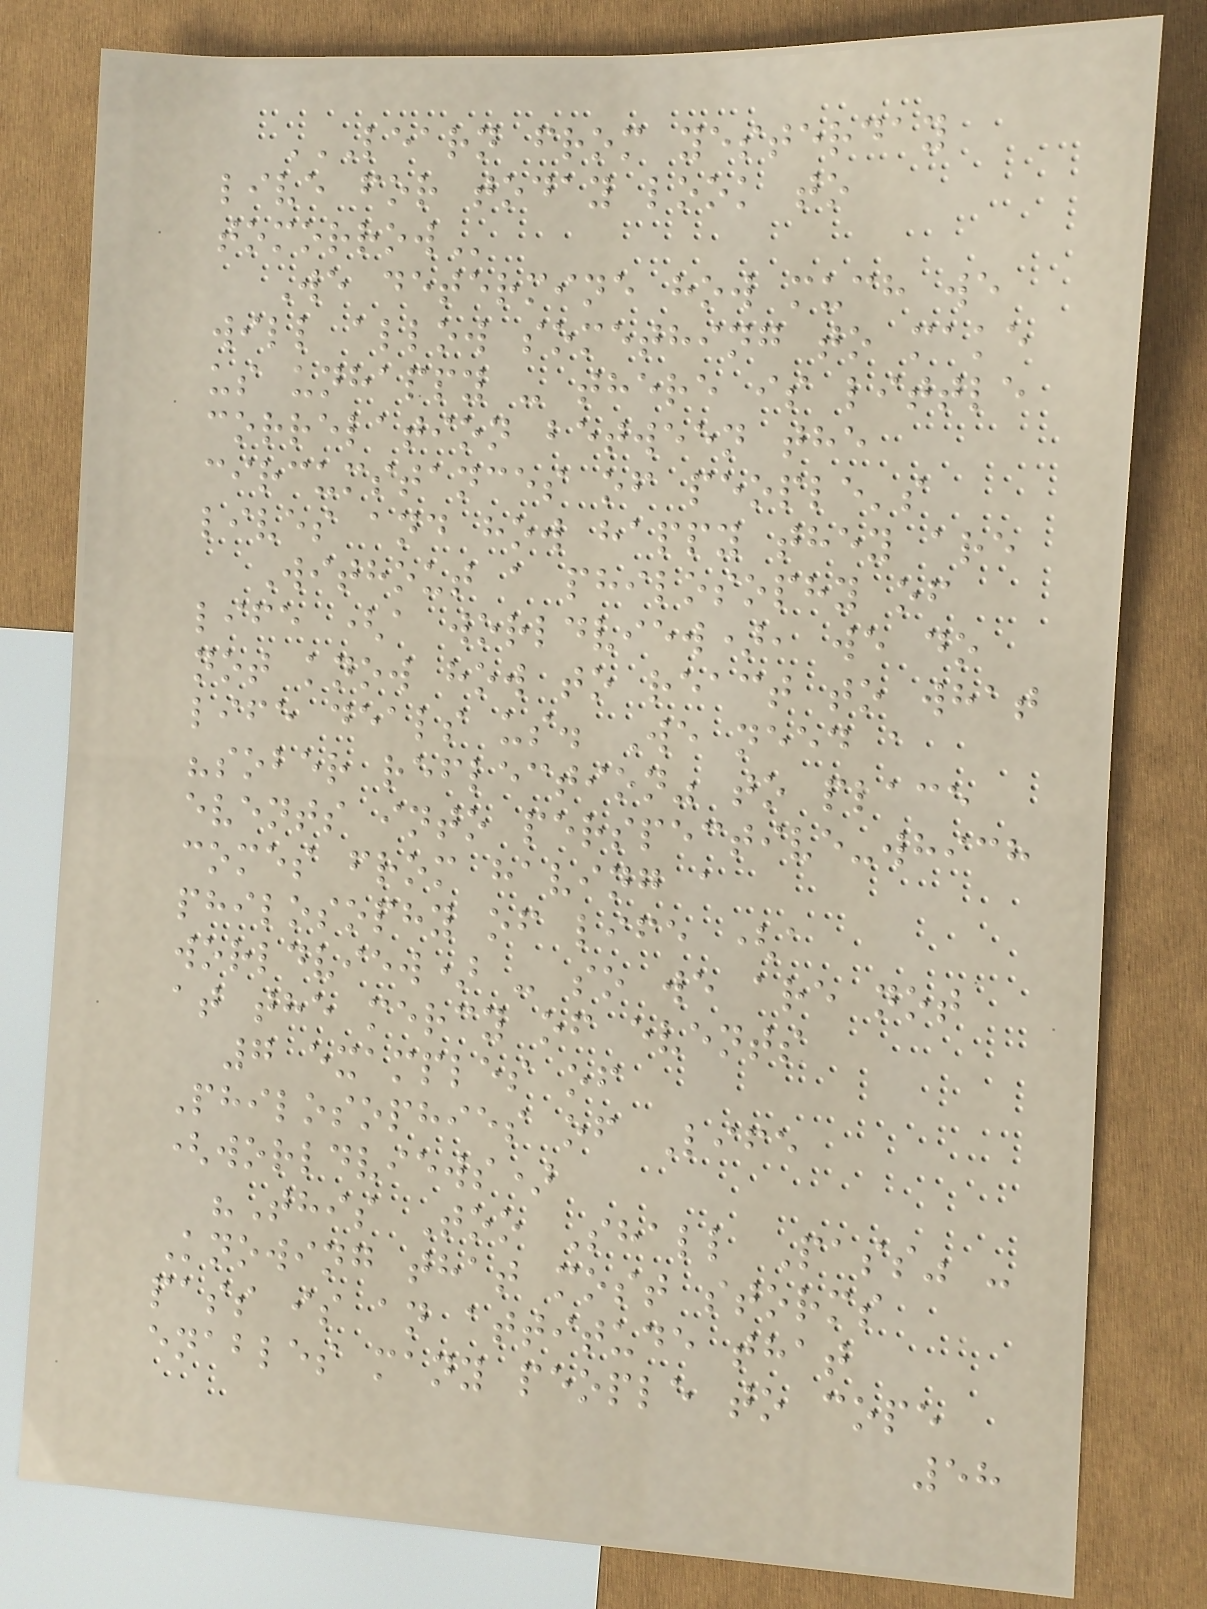LEARN FROM YESTERDAY
LIVE FOR TODAY LOOK TO
TOMORROW
We determine how much we
will allow something to make
us unhappy - there is little
correlation between the
circumstances of people's
lives and how happy they are
Without a philosophy of
life (a worldview), we do
not know how to react to what
life deals us. We need a
"sober reflection" to place
events into perspective-which
comes from having a
philosophy of life (a
worldview) - so we are not
at the mercy of events
7 examples of
Philosophies of Life
(worldviews)
"This Too Shall Pass" -
Knowing that most storms
pass is an attitude that
enables many people to cope
58
